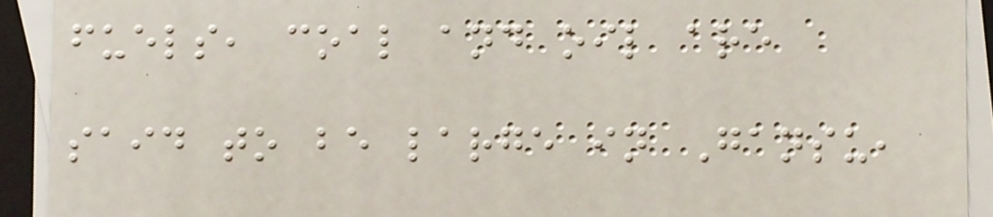fuels, coal and oil are
said to be large in Gansu,
